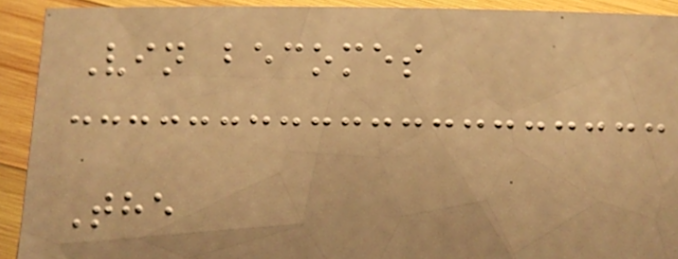Vin becomes
The
